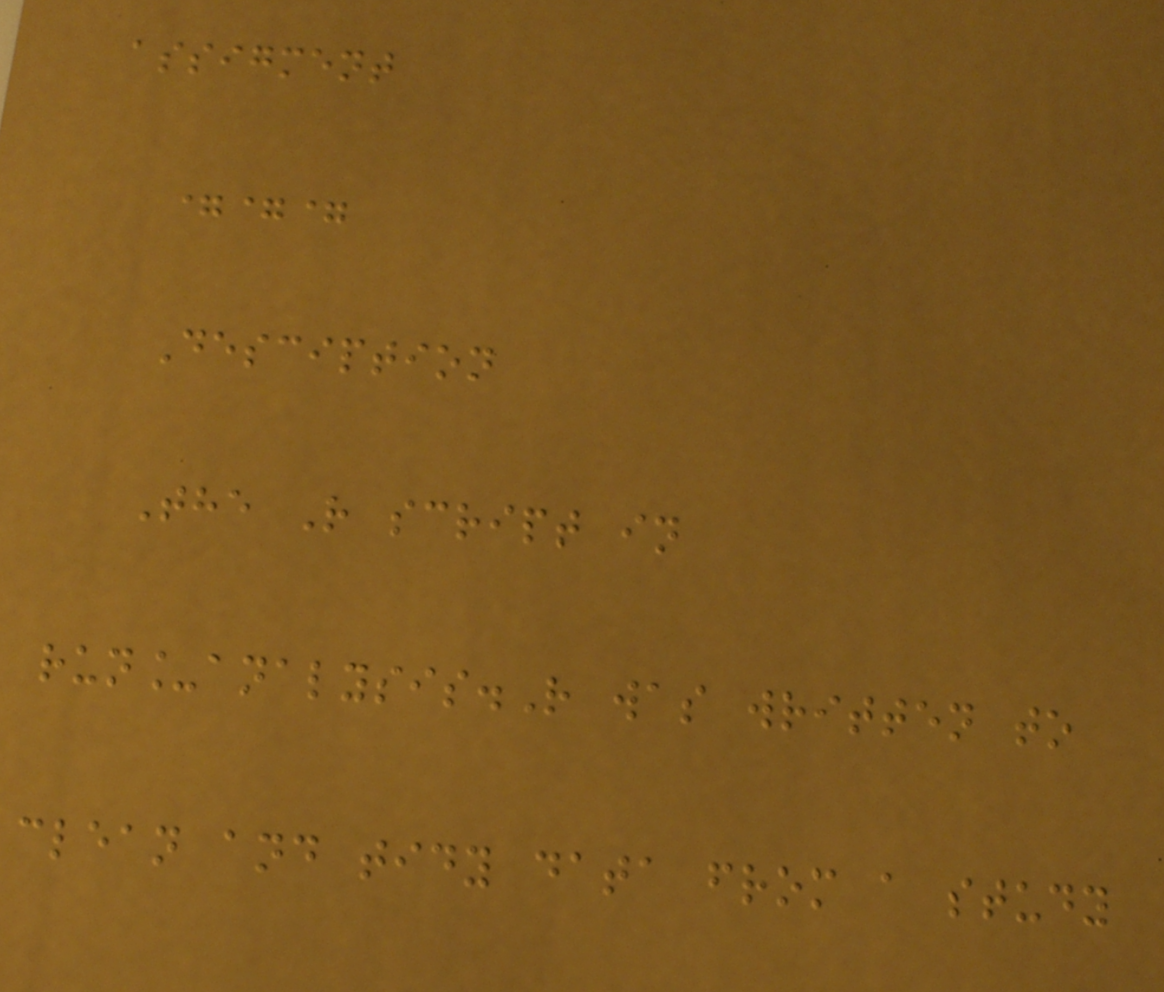assigment
===
Desciption
The R script in
run_analysis.R was written to
clean and tidy data from a study
